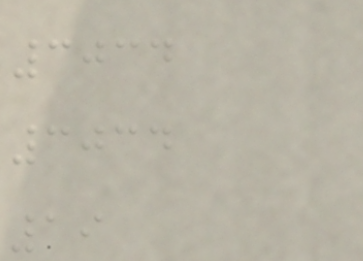3034
3034
19
